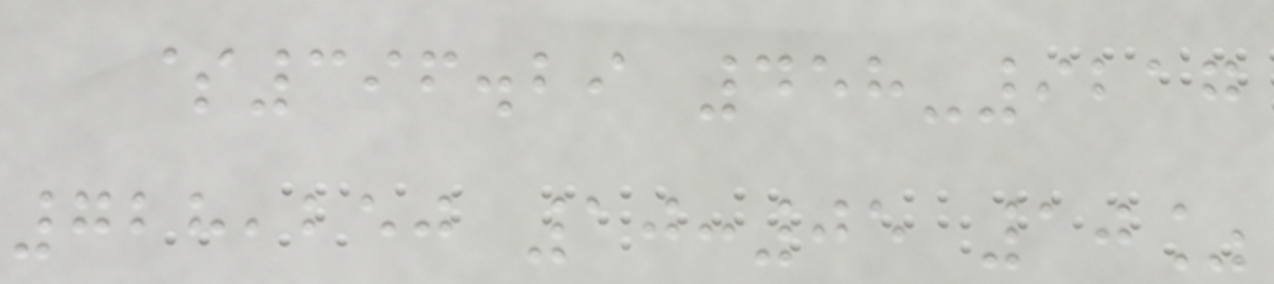$396.29 458-9217
728,250 10:05 10%
